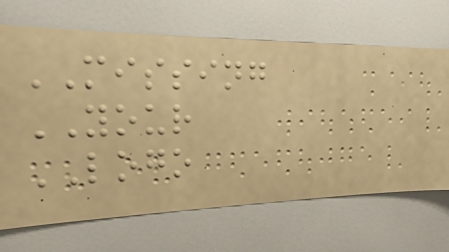MISSING
YOUR
LOGO
